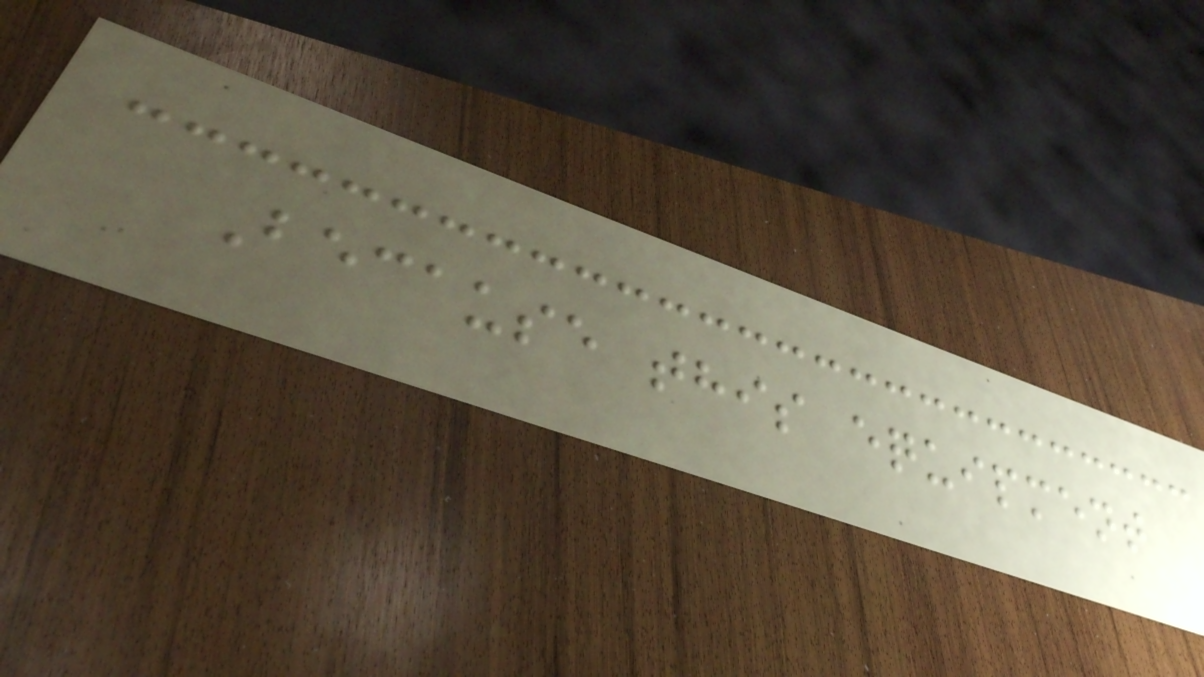Because this equipment
